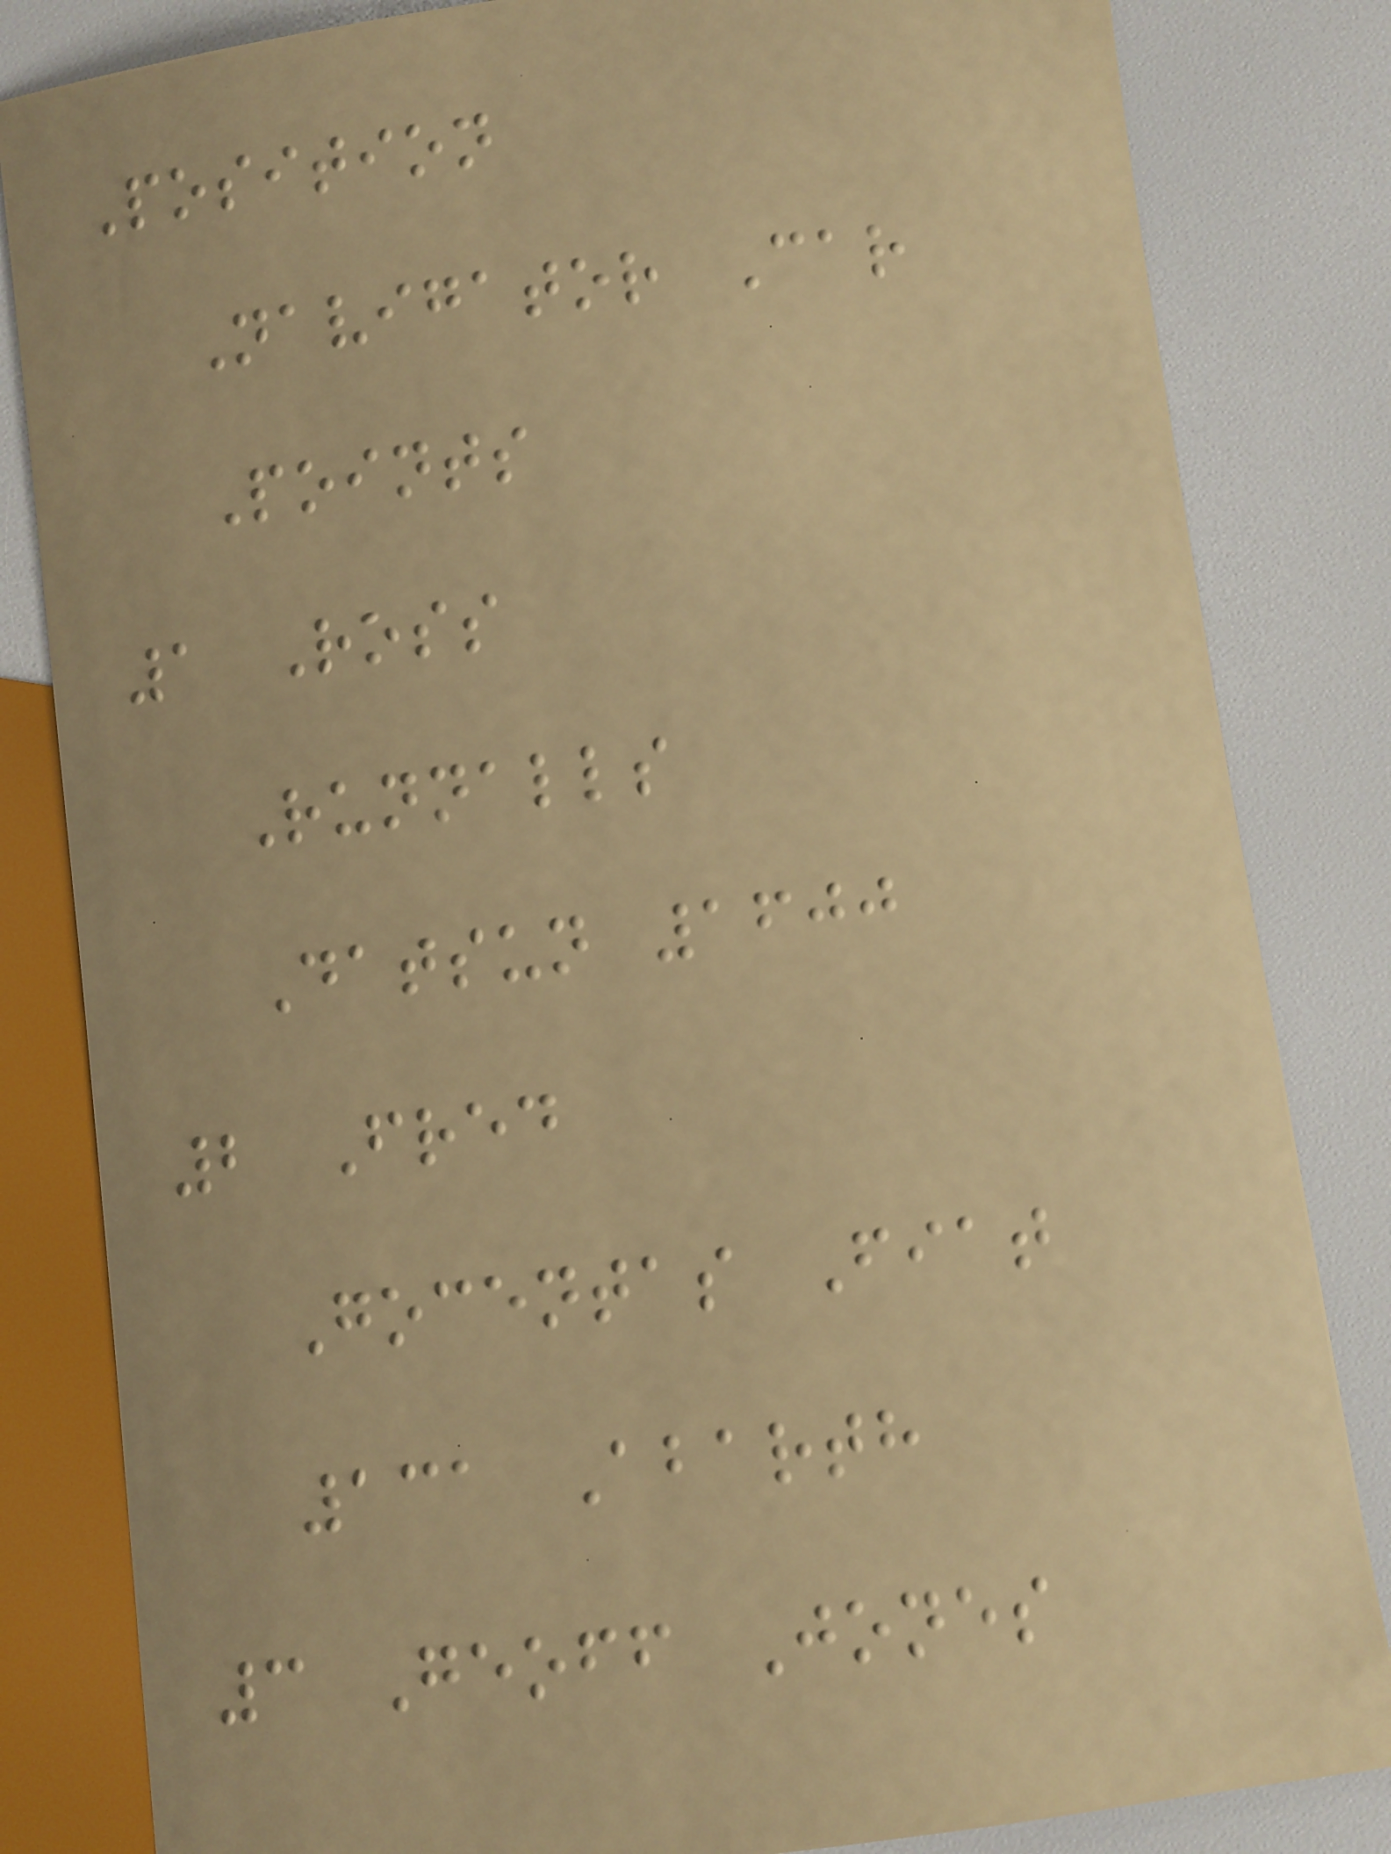Position
Navigator Car
Points
1 Ross
Runnalls
Datsun 1600
2 Fred
Gocentas Fiat
131 Abarth
3 Geoff Jones
